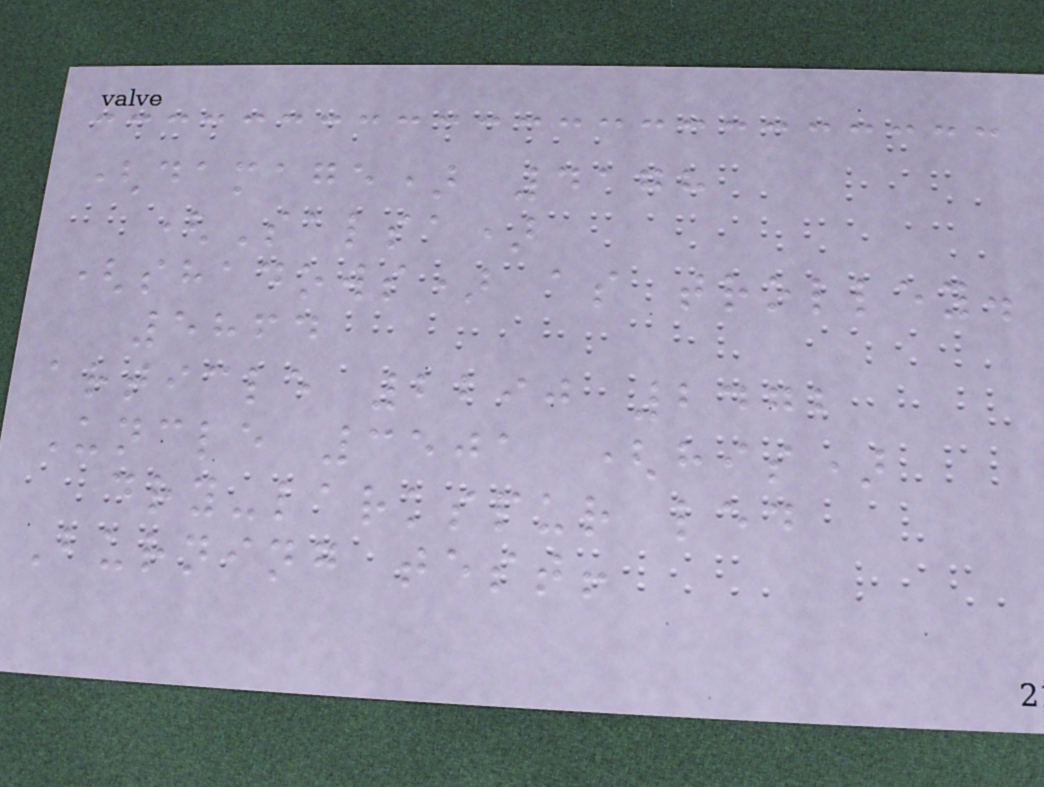(damage) 4178
(Salsa)
(shadows) as trolley.
5864
article 2290 2472
Uncle 3501 (his)
dry-larkspur led
Burning test!
